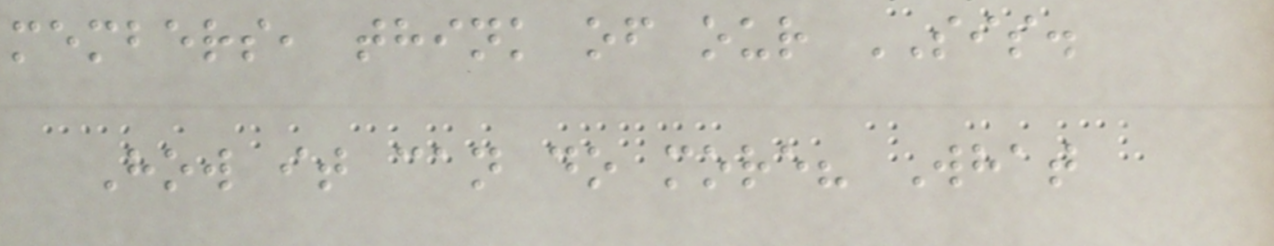members, think of our SIS.
How it can do more? What
